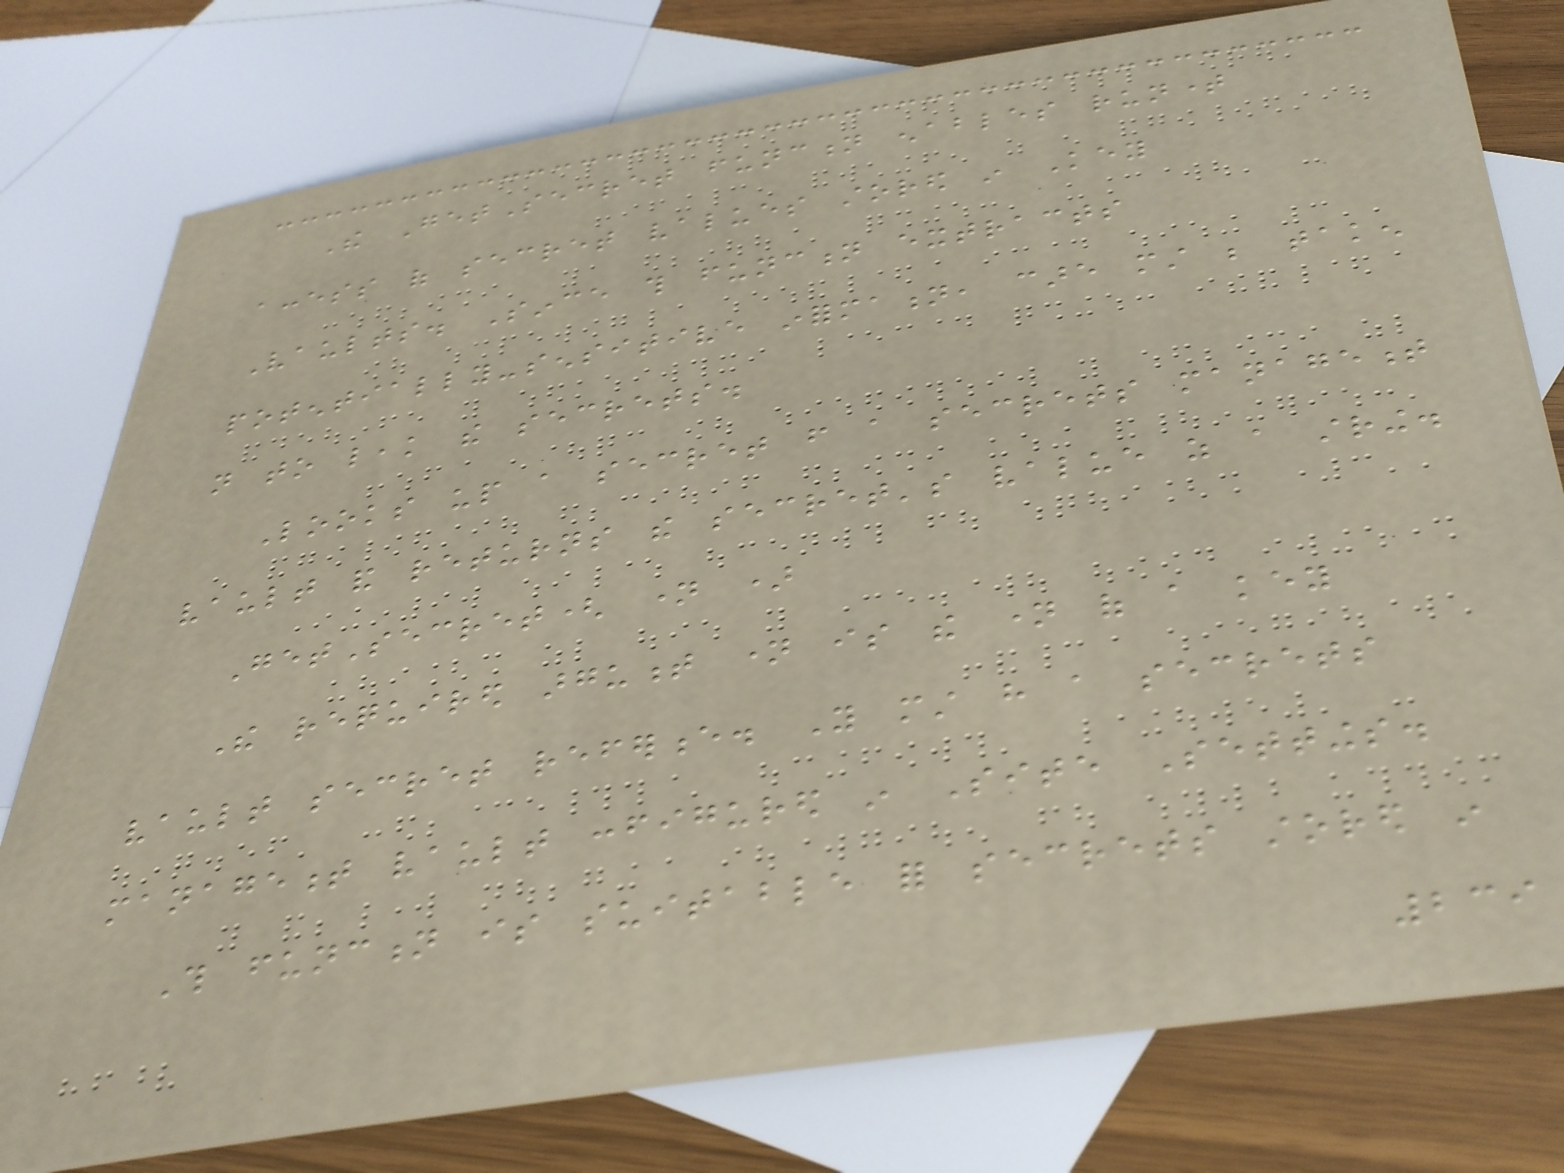The GetSecret function enables runtime
access of secret values stored in Key
Vaults. Since this function extracts
potentially-sensitive information, care must be taken
not to leak the secrets.
Looks up a secret from a secrets management
vault and returns the secret's value as a string.
GetSecret( name )
The required argument name is the name of a key
vault secret reference. You must have a secrets
management vault configured in Site Settings.
This function is suitable for secrets stored in
239
